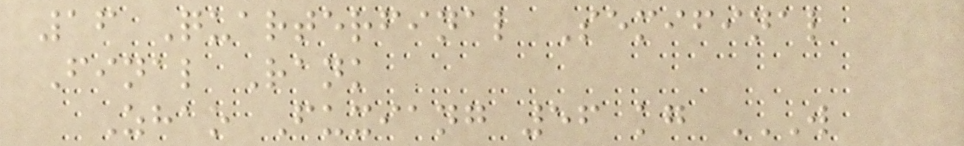16 Quarterfinal Semifinal
Final Rank
Zhao Fuxiang 56 kg W
